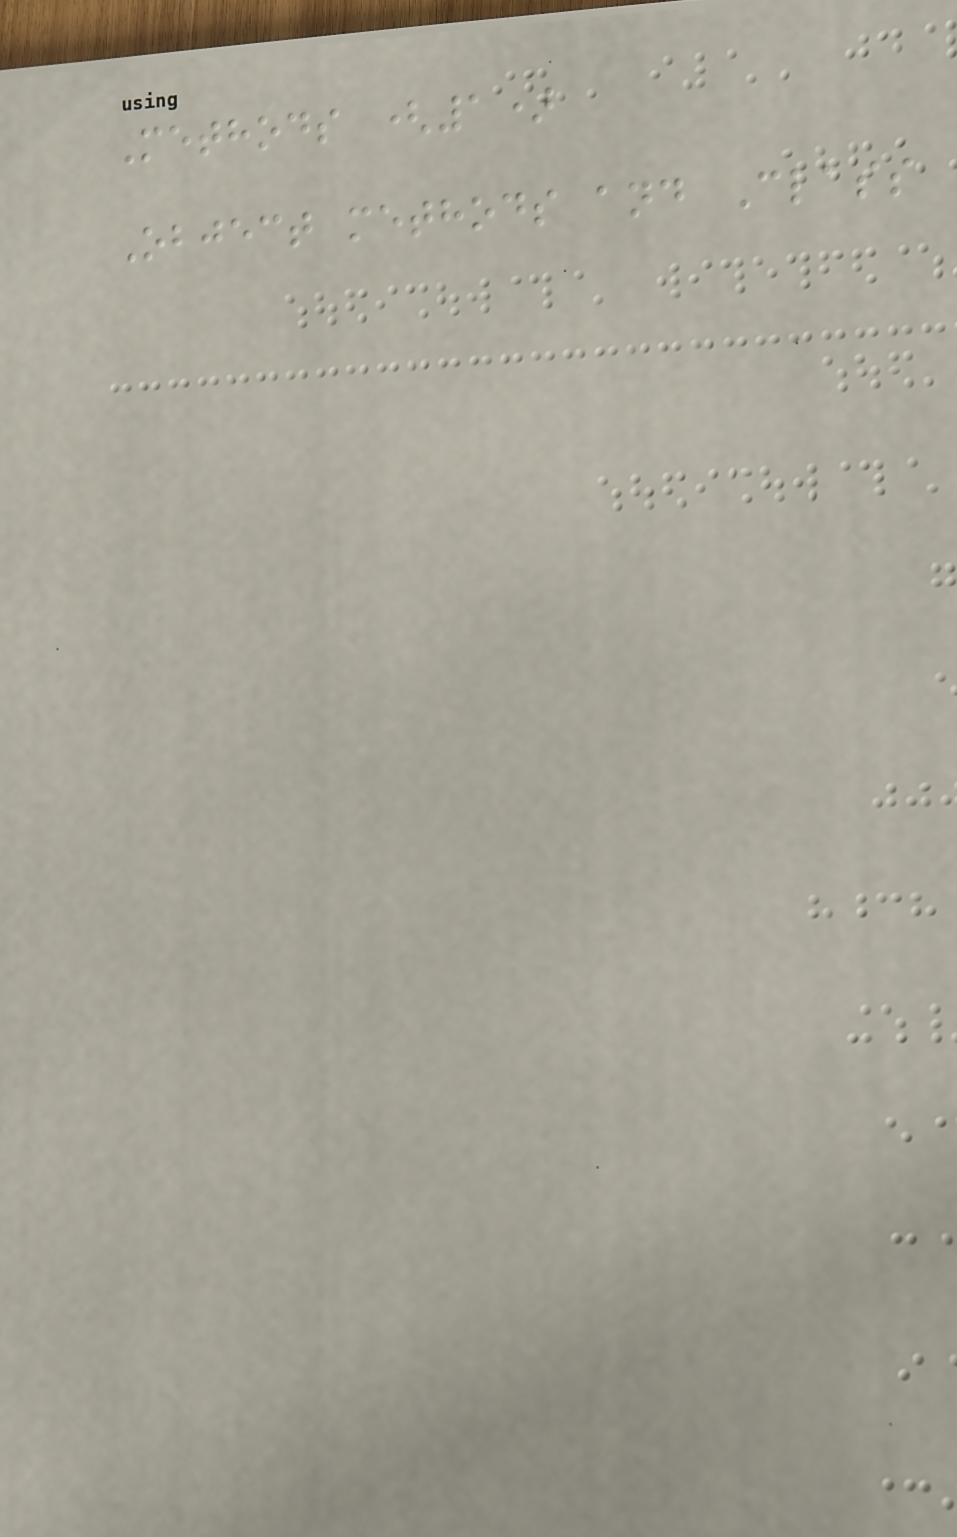Methods (1)
Object methods and Class
